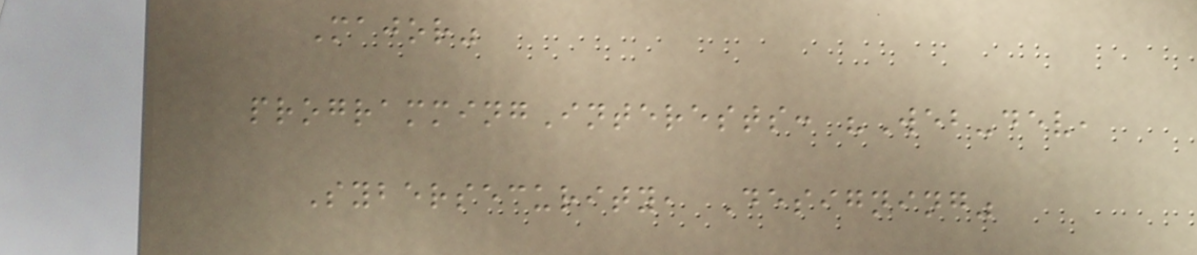Major"
programmingInterests: "Web-dev,
Sybersecurity, Designing"
